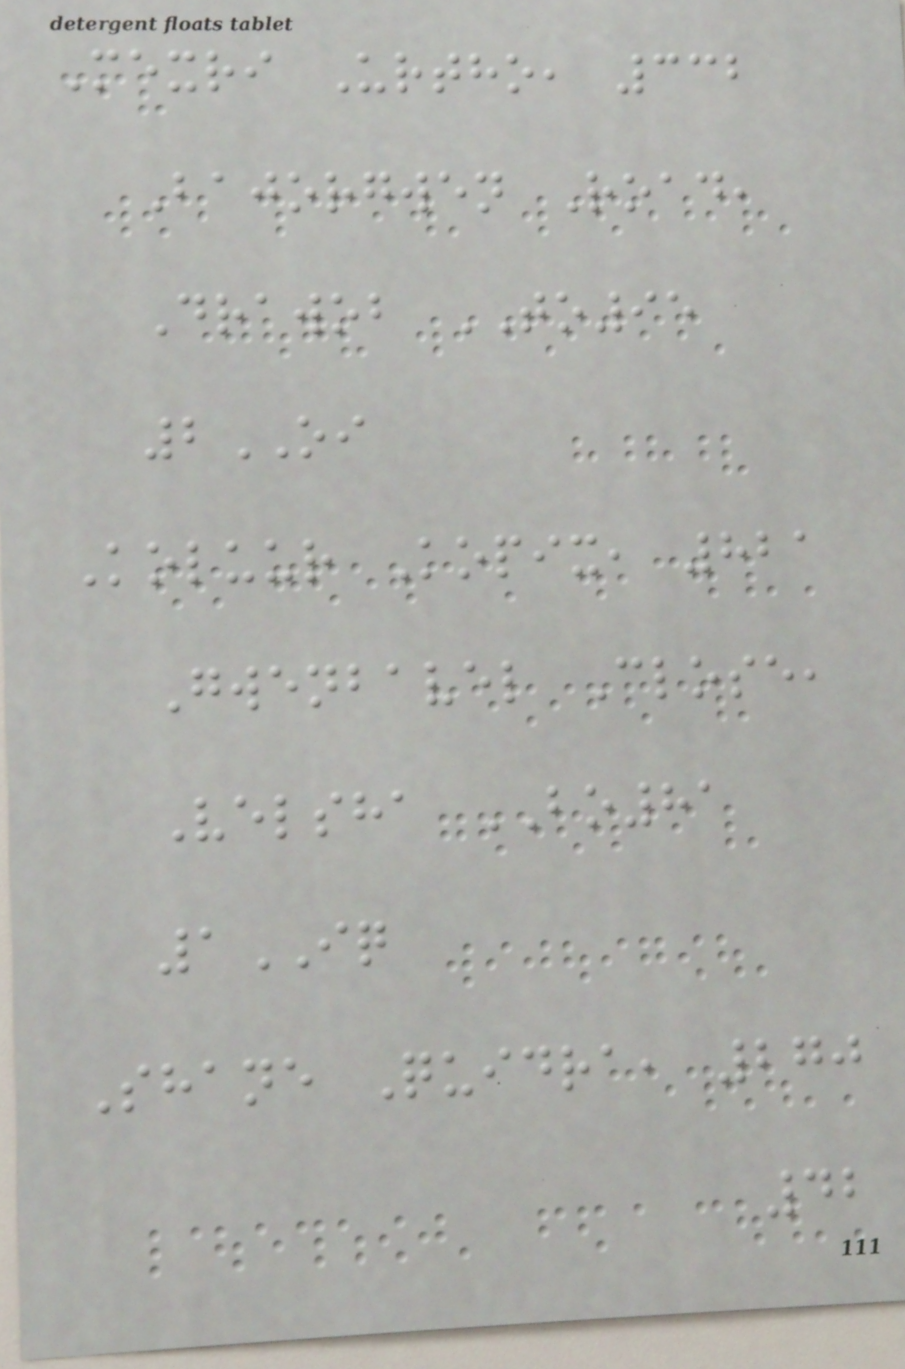Mexri Urtho, 332
Bajorgwen Road,
Drawob TO95
2OI
Koluur Kopix, 821
Gwenbavel Close,
Velsha BO81
1IQ
Shane Quidra, 270
42
